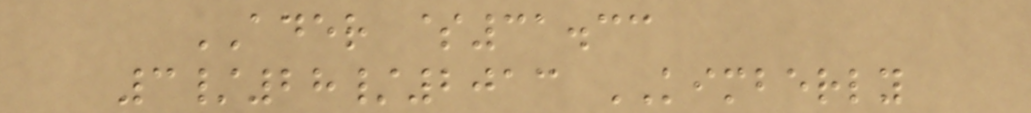ADER $31.33
3/28/2013 KIMBERLY
